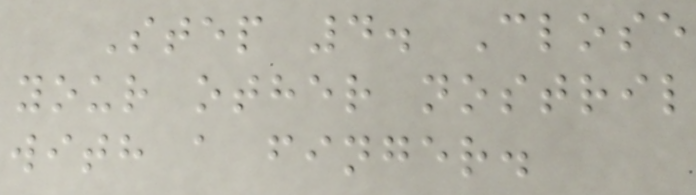Step 4. Close
your other nostril
with a finger.
